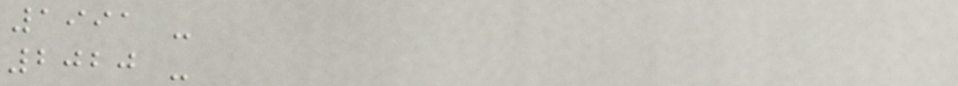1991 -
2020 -
